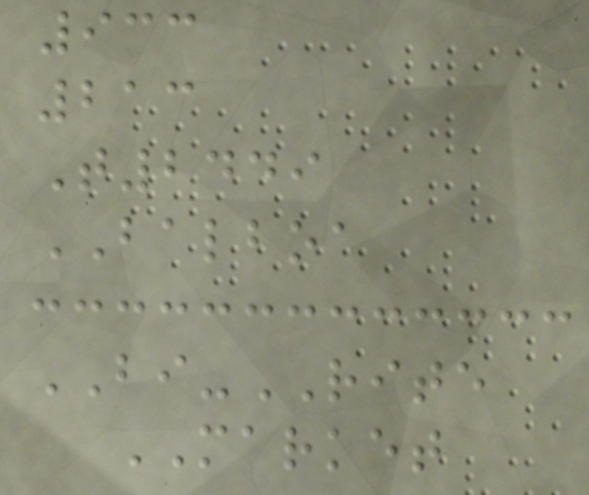933
213
T2449
BALBOA
BI-RITE
MARKET
